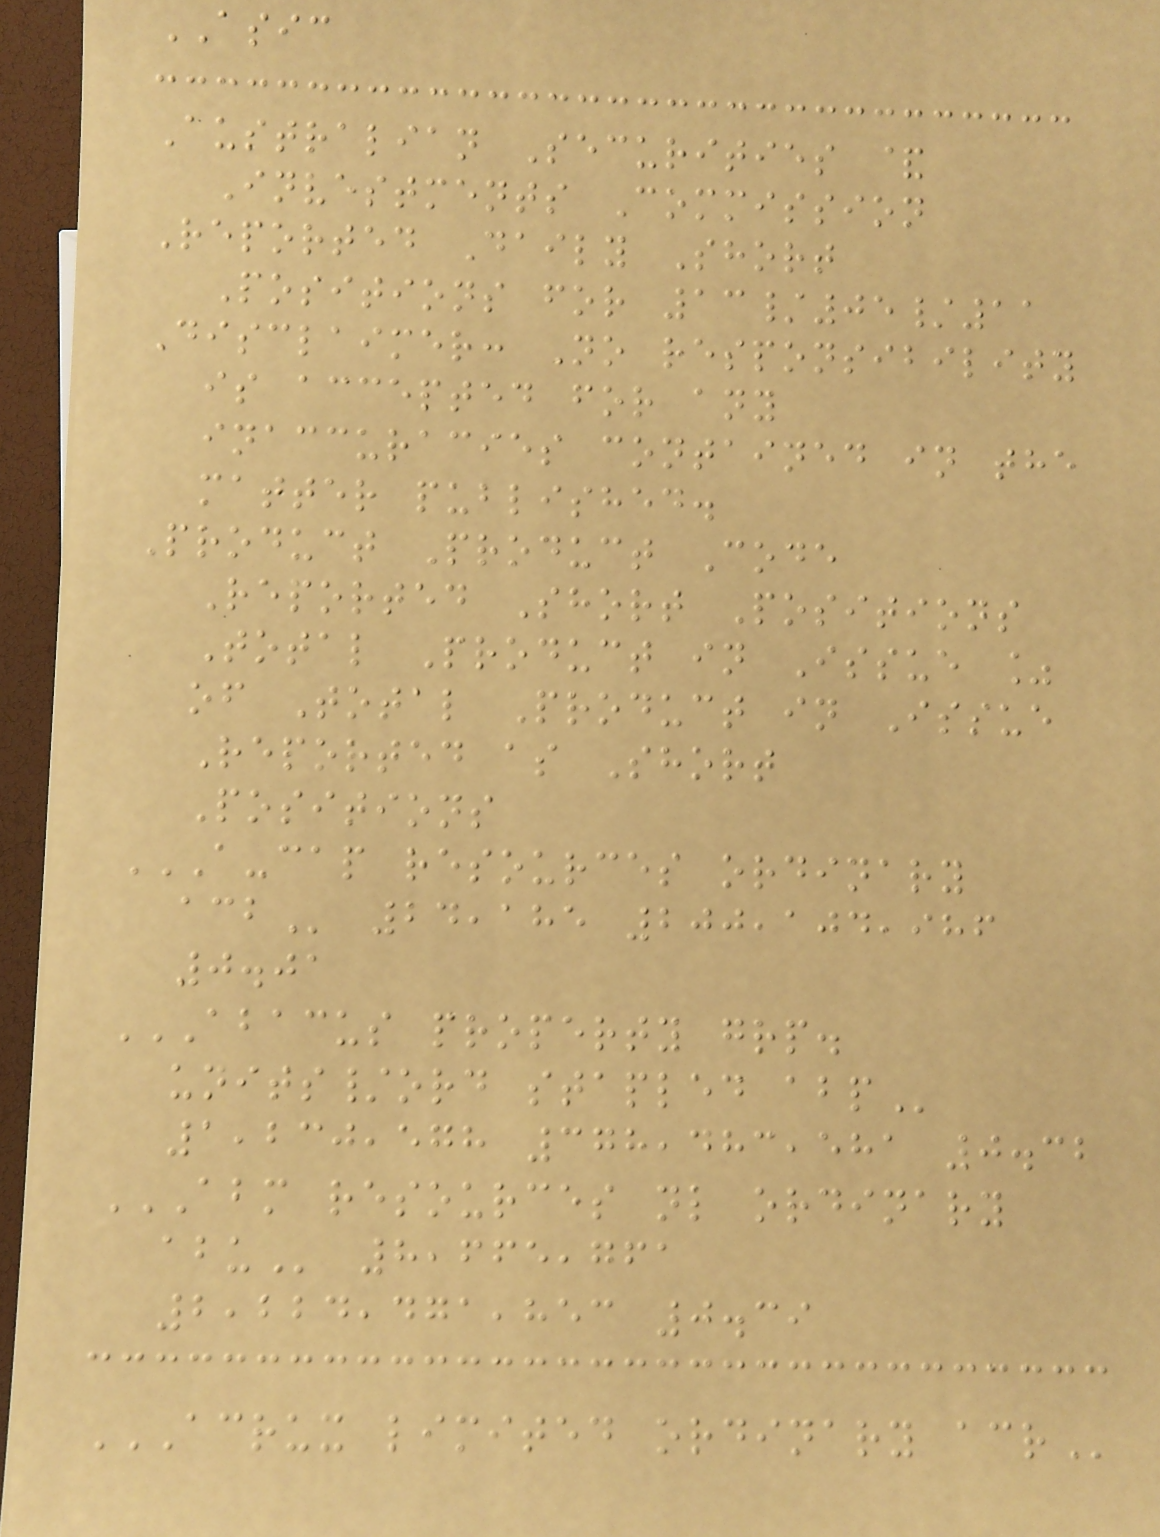ASIC
Australian Securities &
Investments Commission
Reported Daily Short
Positions for 13/05/11
Disclaimer: No responsibility
is accepted for any
inaccuracies contained in the
matter published.
Product Product Code
Reported Short Positions
Total Product in Issue %
of Total Product in Issue
Reported as Short
Positions
A-CAP RESOURCES ORDINARY
ACB 24,185 200,104,986
0.01
ABACUS PROPERTY GRP.
UNITS/ORD STAPLED ABP
1,230,578 378,483,581 0.32
ABM RESOURCES NL ORDINARY
ABU 8,665,761
2,224,471,853 0.39
ACRUX LIMITED ORDINARY ACR
